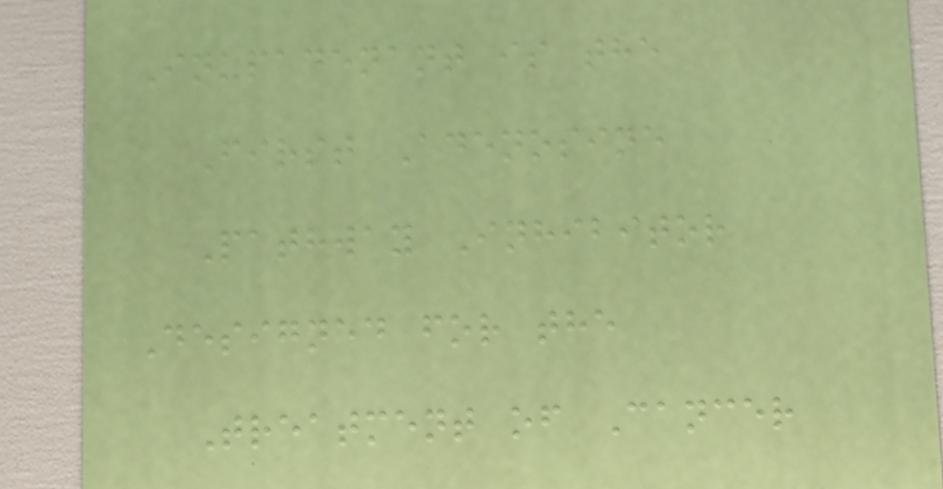Inupadenant is the
First Adenosine
Pathway Inhibitor
Designed for the
Treatment of Cancer
